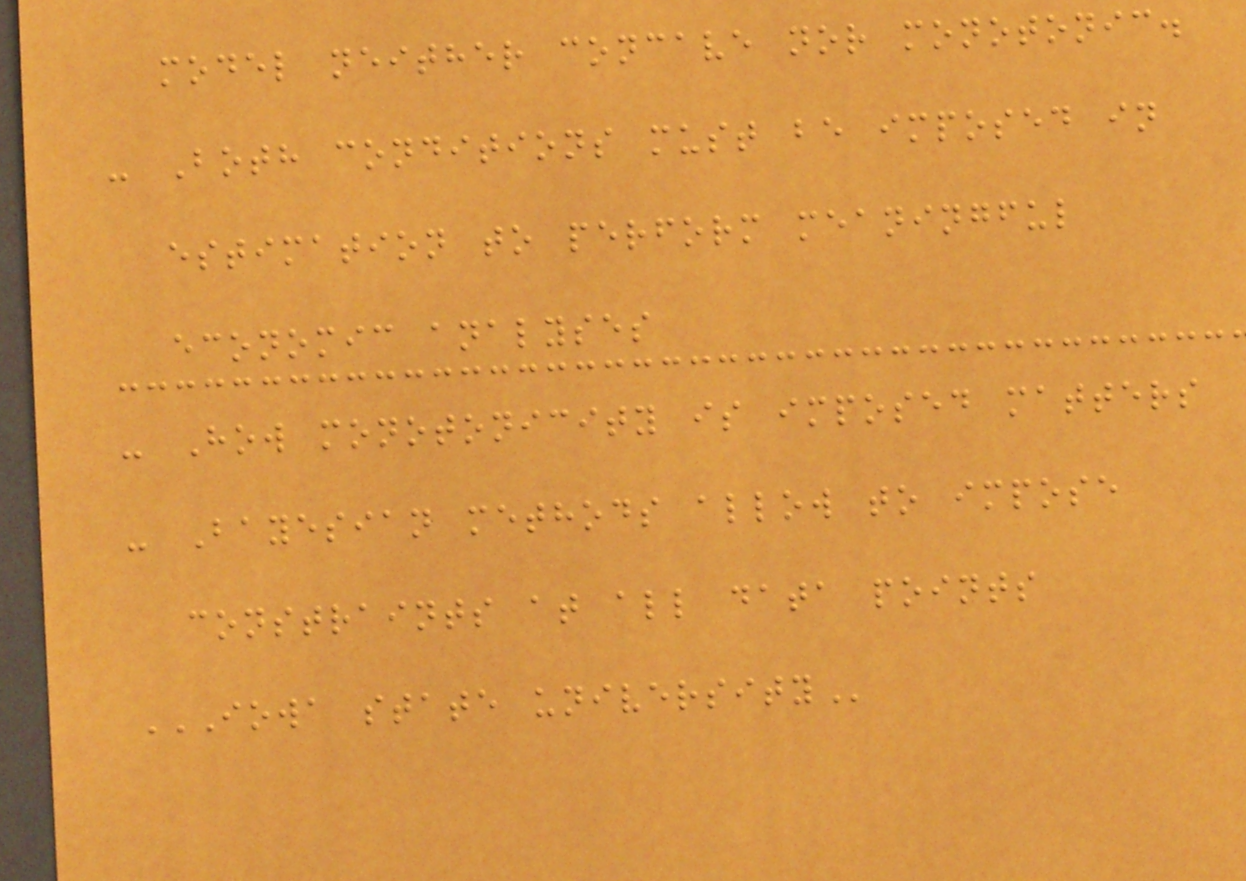model neither concave nor monotonic.
- Both conditions must be imposed in
estimation to perform meaningful
economic analyses
- How monotonicity is imposed matters
- Bayesian methods allow to impose
constraints at all data points
IOWA STATE UNIVERSITY
